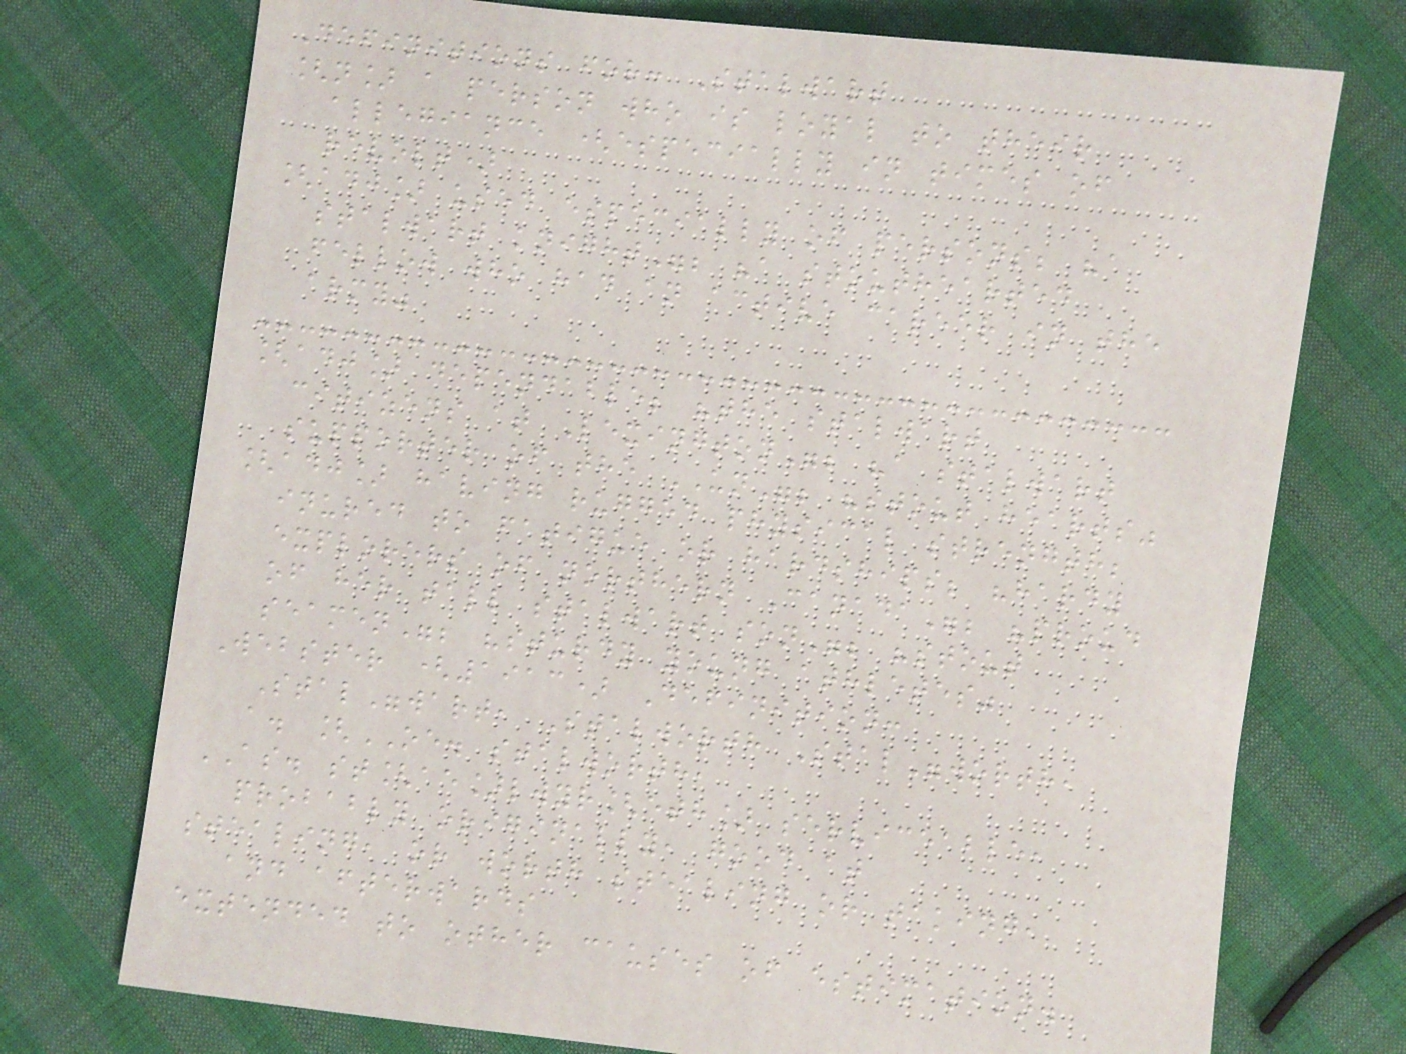Definitions for: Stalwart
[n] a person who is loyal to their
allegiance (especially in times of
revolt)
[adj] used especially of persons; "a
stalwart knight"; "a stouthearted
fellow who had an active career in the
army"
[adj] dependable; "the stalwart
citizens at Lexington"; "a stalwart
supporter of the UN"; "stout hearts"
[adj] having rugged physical strength;
inured to fatigue or hardships; "hardy
explorers of northern Canada"; "proud
of her tall stalwart son"; "stout
seamen"; "sturdy young athletes"
Webster (1913) Definition:
Stal"wart, Stalworth Stal"worth,
a. [OE. stalworth,
AS. st[ae]lwyr[eth] serviceable,
probably originally, good at
stealing, or worth stealing or taking,
and afterwards
extended to other causes of estimation.
